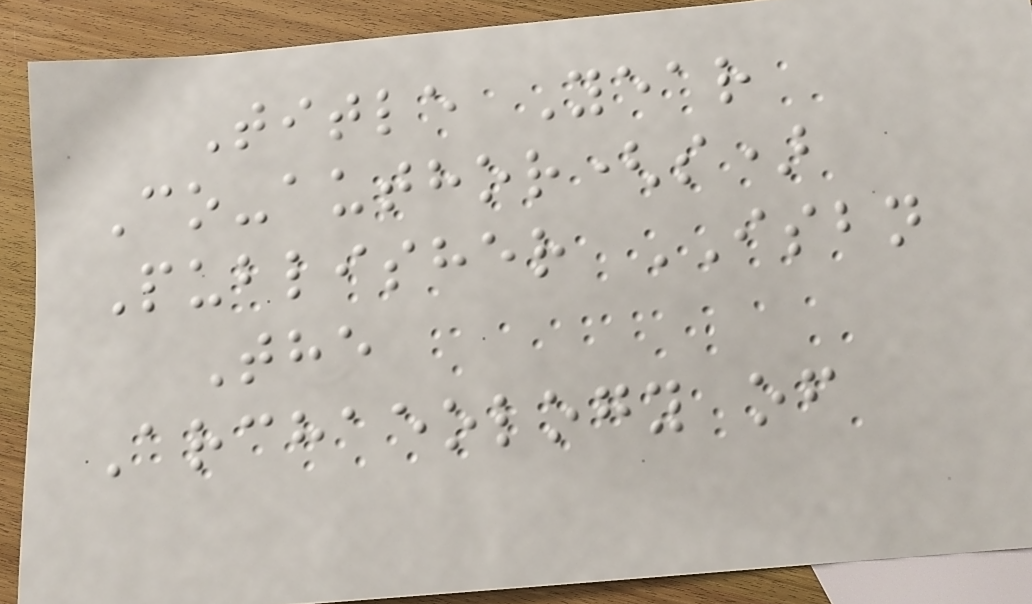Title Year
Co-author(s)
Publisher ISBN
The
Archaeology of
